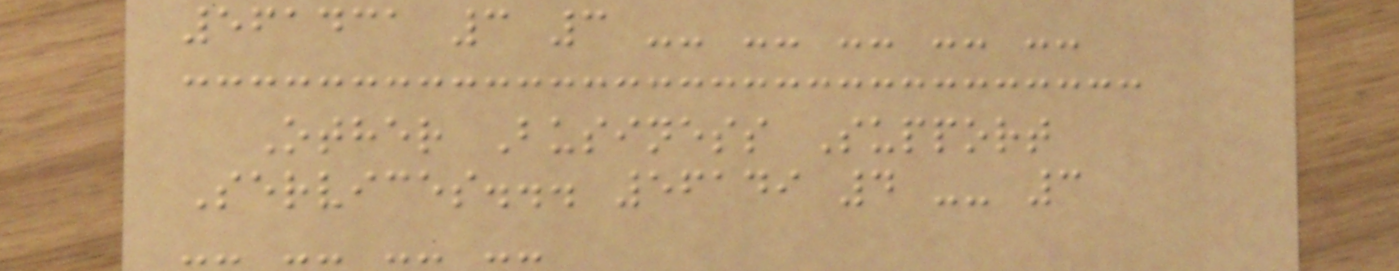561431 3 3 -- -- -- -- --
Other Business Support
Services... 56149 4 -- 3
-- -- -- --
